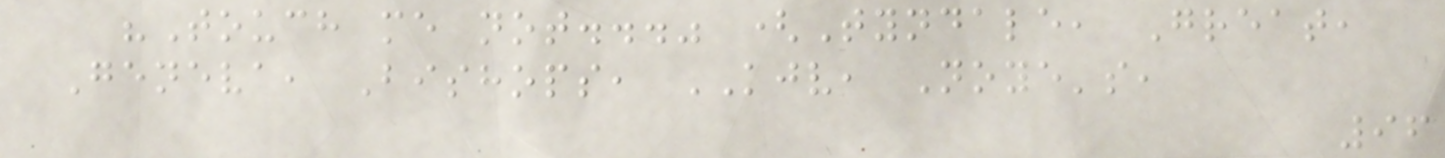"Touch me not..." (Tyndale, Great,
Geneva, Bishops, KJV, Noye's,
96
